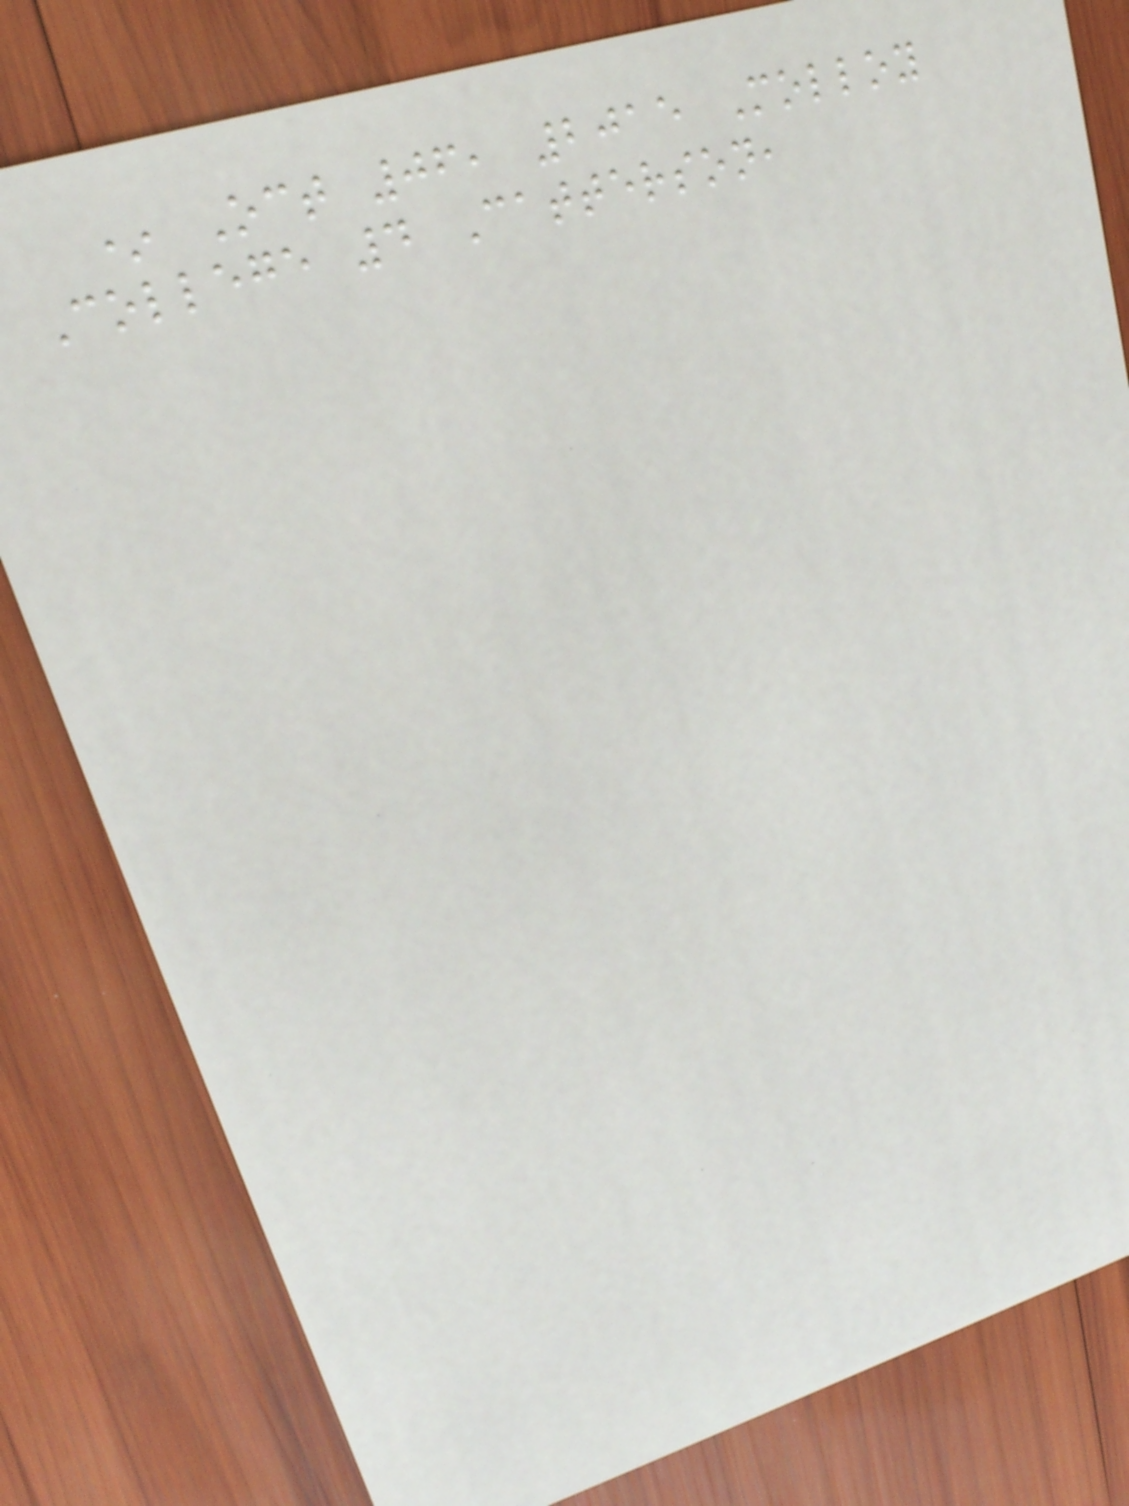* Oct 06, 2015 Molloy
College 4 Catterson,
